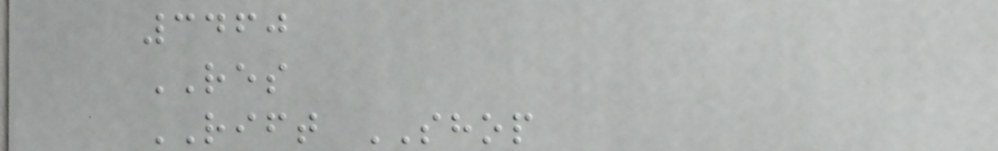3460
RES
RIFT SHOP
